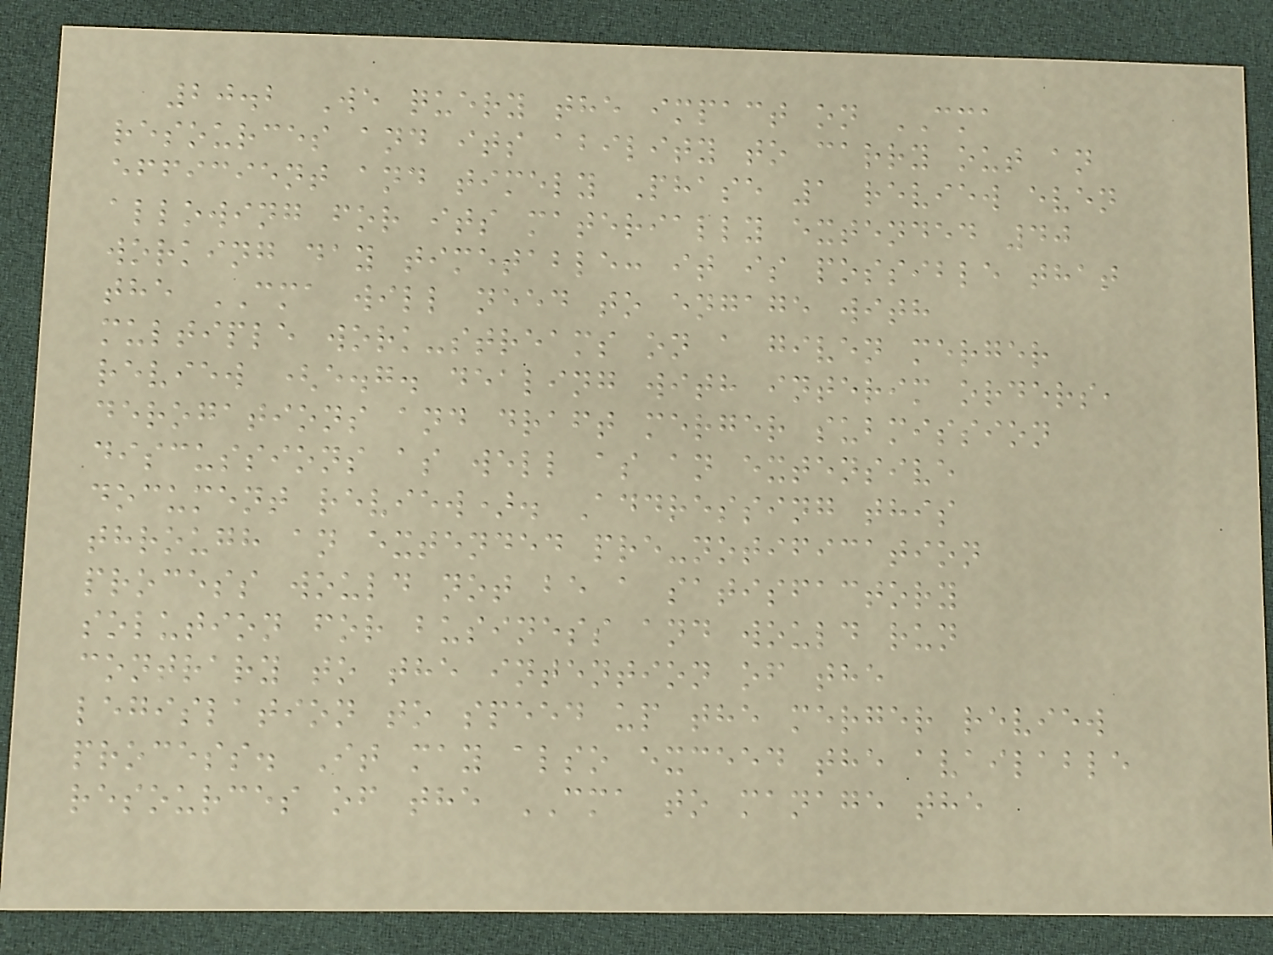20.2 We query the impact on CMA
resources and its ability to carry out an
efficient and timely Phase 1 review even
allowing for its materially extended 40
working day timetable: it is possible that
the CMA will need to engage with
multiple work-streams on a given merger
review (e.g. dealing with interim orders,
derogations and draft merger submission
discussions as well as an extensive
document review). Addressing this
through an extended pre-notification
process would not be a satisfactory
solution for business and would run
contrary to the intention of the
legislation to speed up the merger review
process. It may also exceed the available
resources of the CMA to manage the
